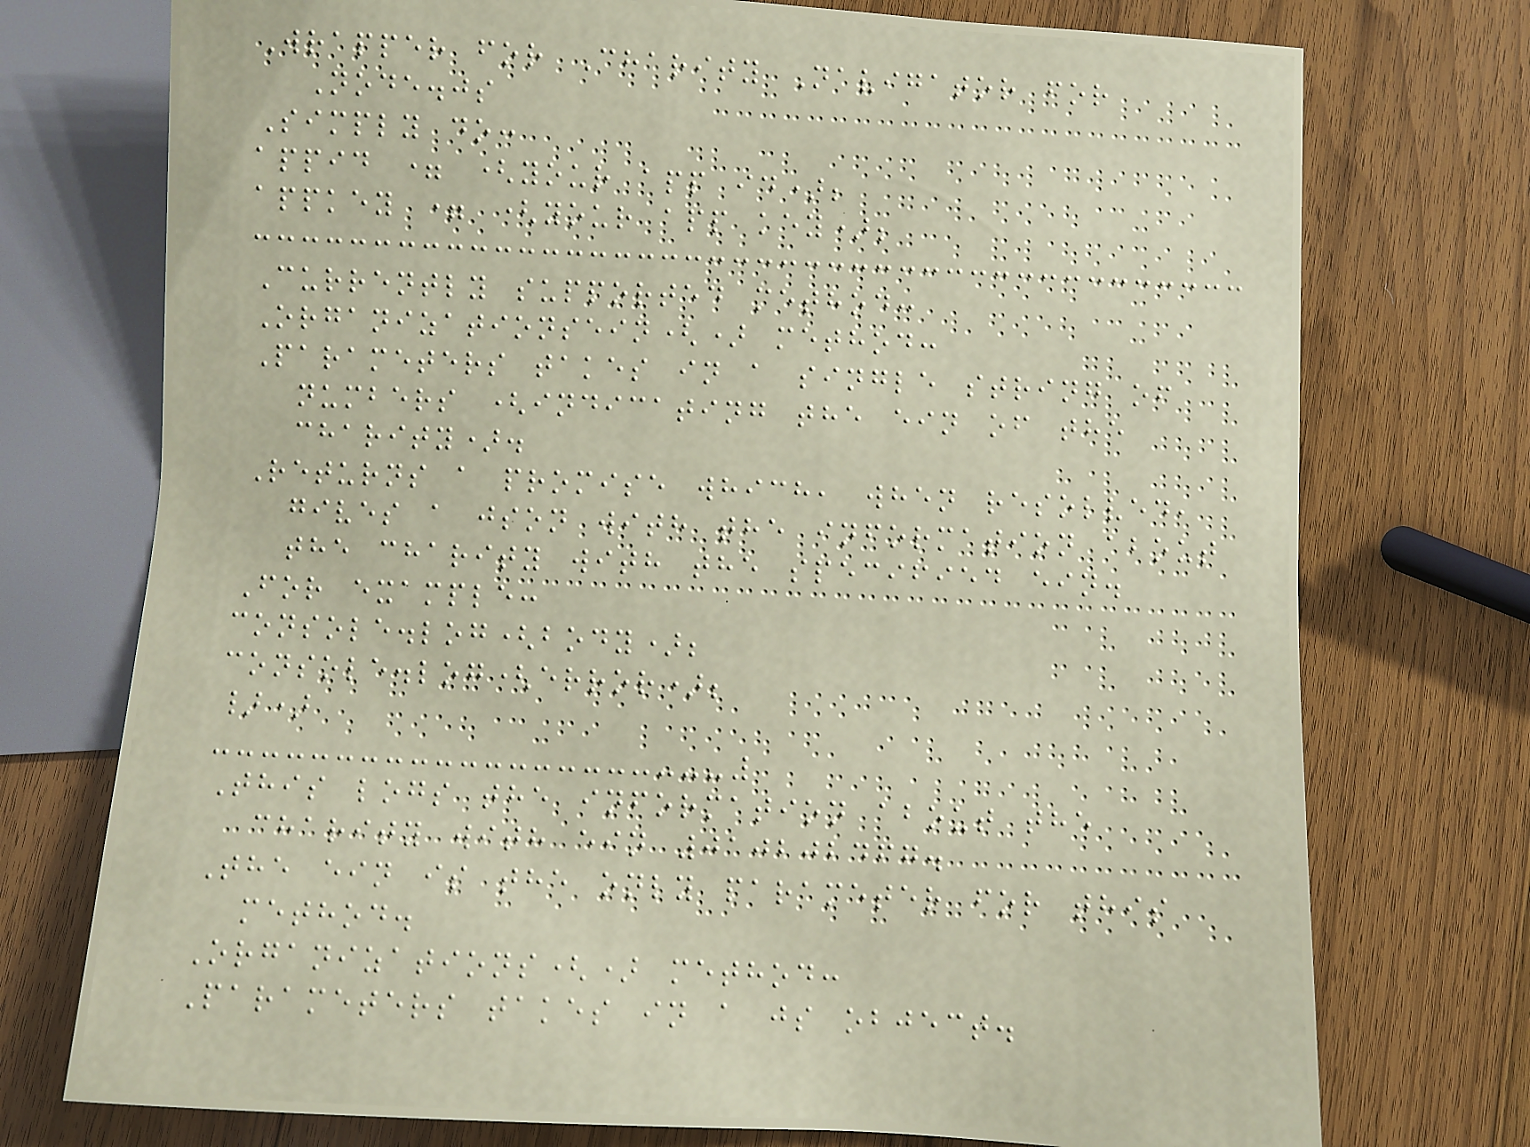Wrapper for Charity Navigator for
Node.js
Simply do:
appid = (your app id);
appkey = (your app key);
Currently supported method:
Organizationsein() method:
Parameters takes in a single string of
numbers (indicating the ein of the
charity).
Returns a promise which, when resolved,
gives a json with the information about
the charity with the specified ein.
For example:
console.log(body);
console.log(error);
})
This logs the information about the
charity with ein 010202467.
The ein is the only parameter for this
method.
Organizations() method:
Parameters takes in a js object.
